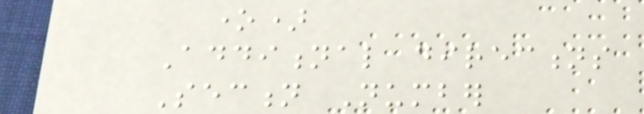one)
Additional directions
Section Number
